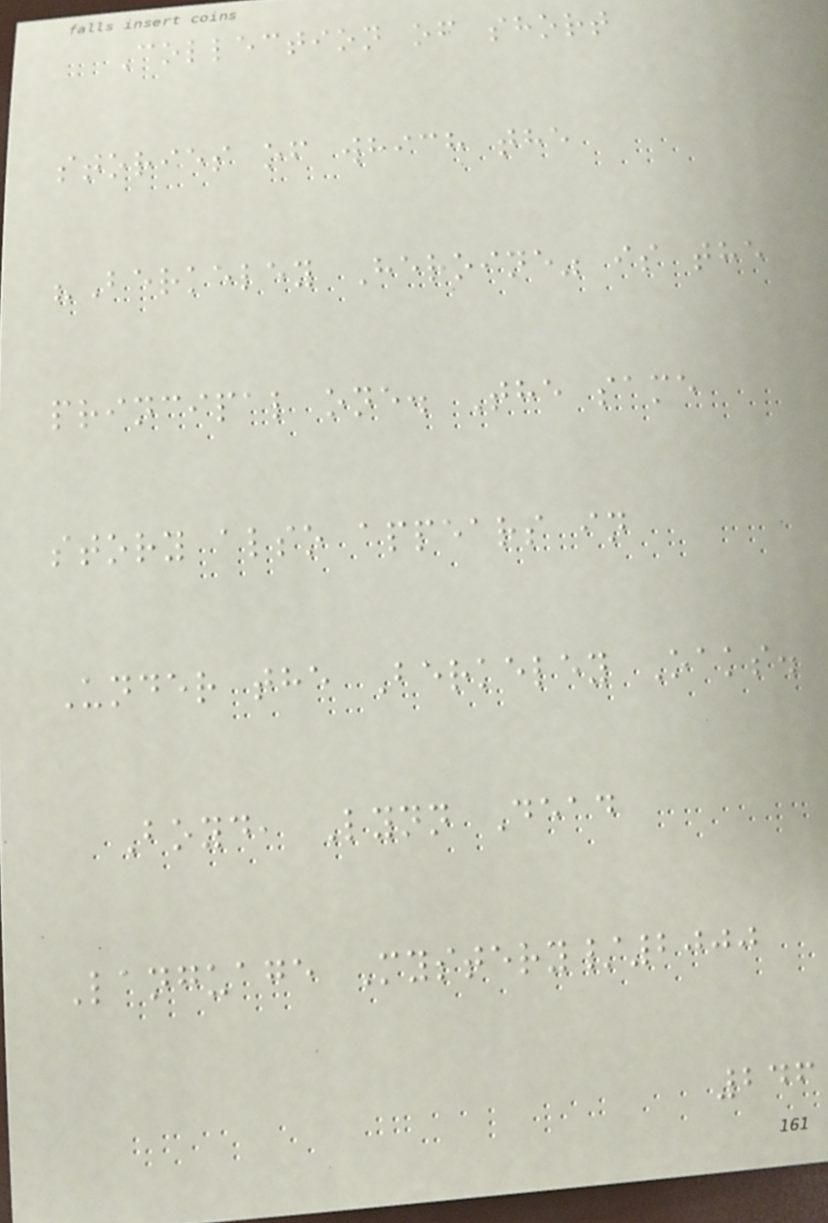Collection of short
stories of which the
"Berkeley Heroine" is the
principal one. The same
story also appears in
Under the Berkeley Oaks.
Boyd, Lynn Dead
Language Mystery/2000
246
